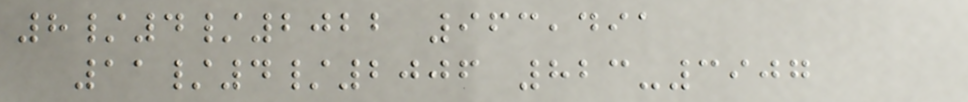8/4/2022 963,491
11/4/2006 823-3907
